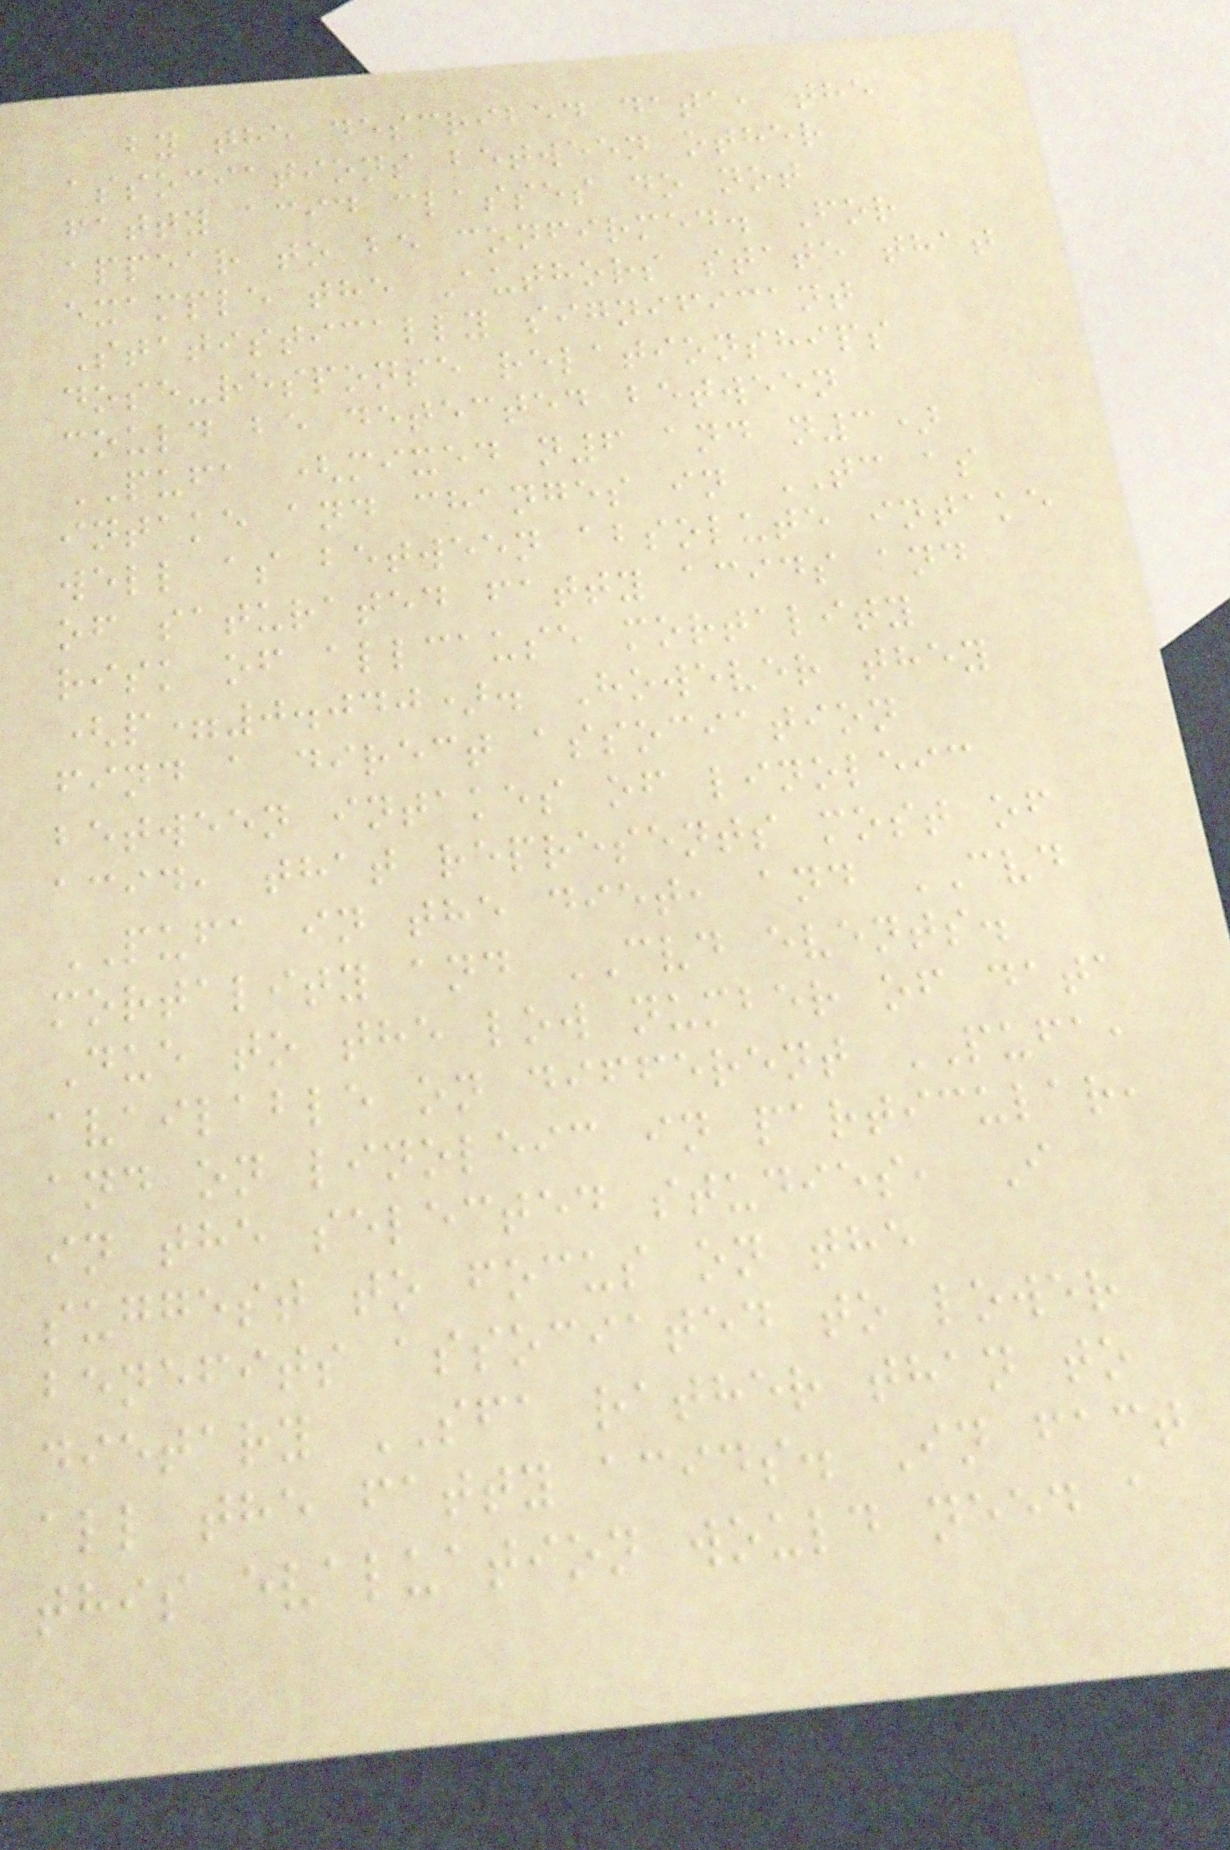by the described data, the
associations between other
fatty acid classes do not
appear to be confirmed. For
example the Authors state that
Statistically significant
dose-response relationships
could be detected between
PUFA (mixed n6 and n3)
intake and changes in TC as
well as between absolute intake
of saturated fatty acids and
risk of allcause mortality
(p=0.040). However they
find a direct association
between intakes of linoleic
acid, that represents most of
PUFA in the diet, and CVD
mortality and CVD events.
Due to the low number of data
available on different PUFA,
and on linoleic in particular,
in the selected studies, I
suggest to focus on the
benefits associated to lower
dietary SFA rather than to
all the fatty acids. In fact
this evaluation would need a
